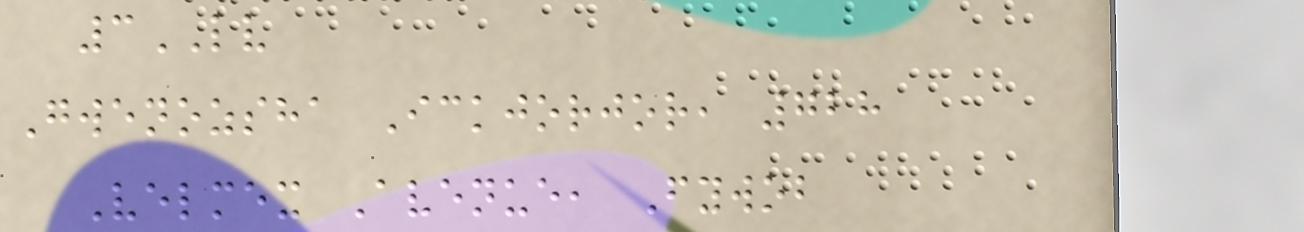3LV
Gwenozsha Ickjorjor, 728
Velmex Avenue, Fywob
